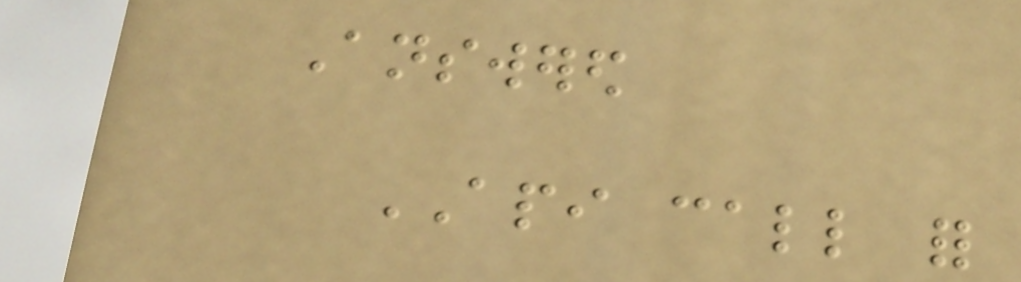Answered
API call for
